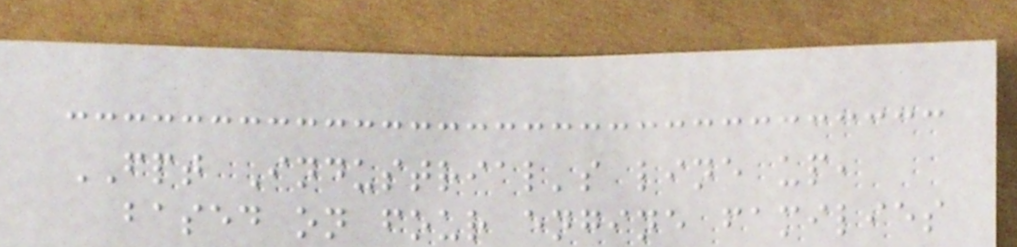FPT Industrial's line up,
based on four engine families
